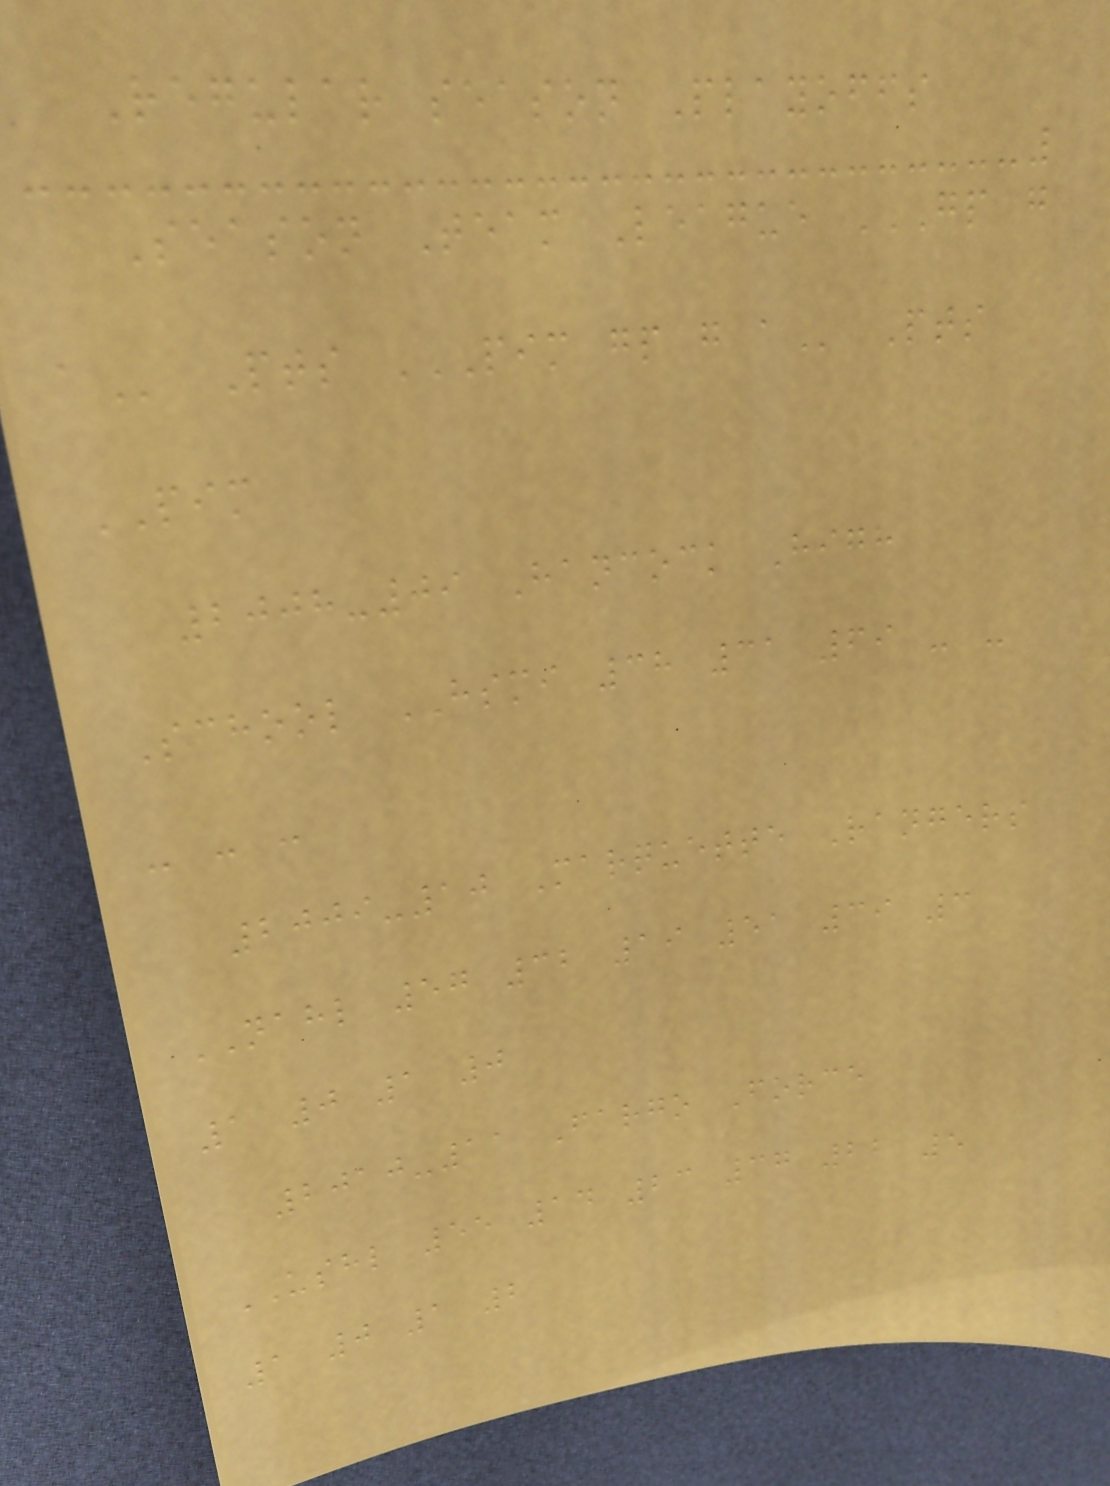Regular season Playoffs
Season Team League GP G
A Pts PIM GP G A Pts
PIM
2008-09 Hancock High
School HSMI 38 31 69 - -
- - -
2009-10 Marquette Rangers
NAHL 57 32 19 51 39 3
1 0 1 0
2010-11 Fargo Force
USHL 55 14 23 37 22 5
1 0 1 2
